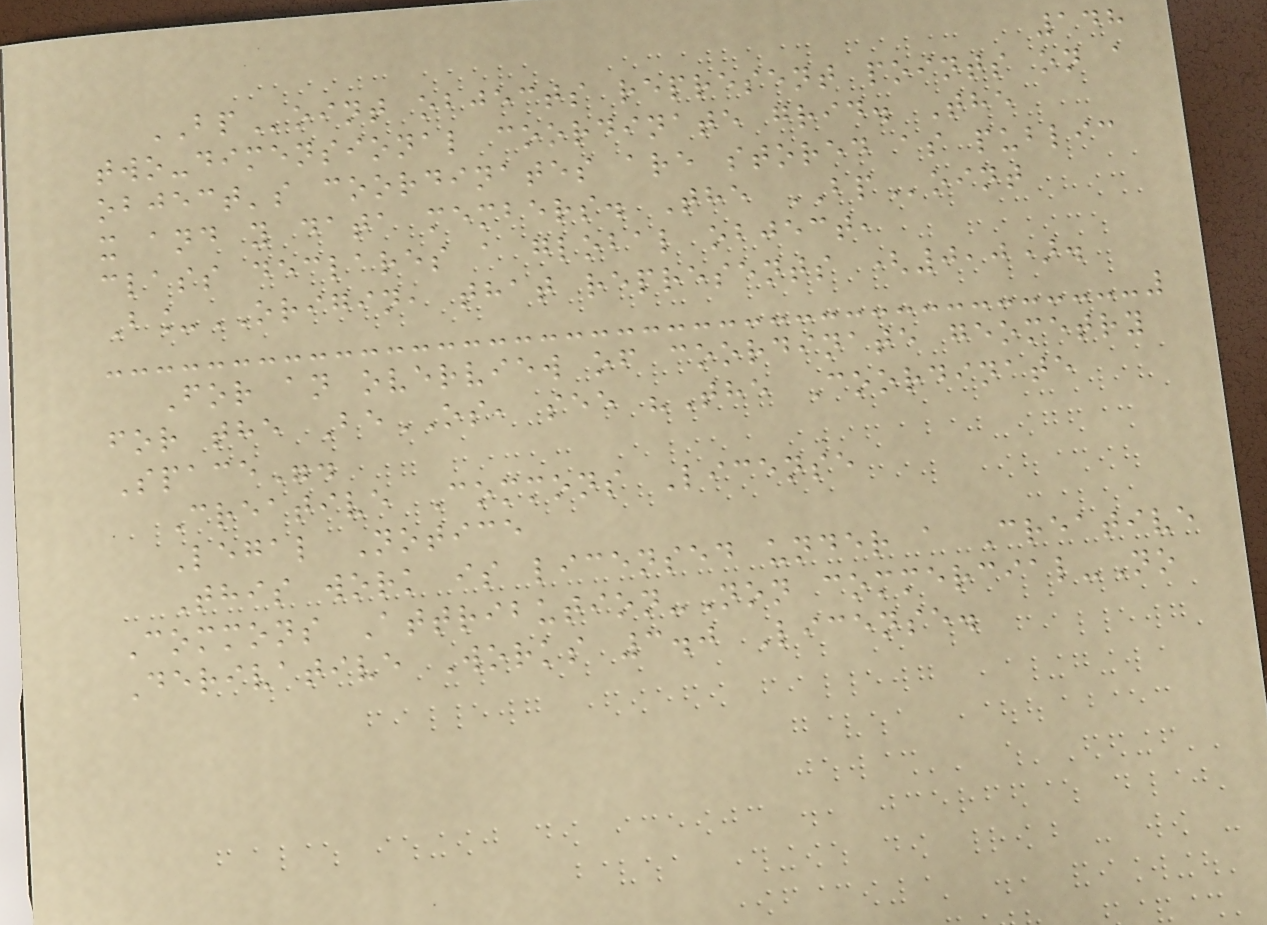148
BPoint objects represent points on a
two-dimensional coordinate grid. The
object's coordinates are stored as public
x and y data members. The BPoint
class declares a global object,
B_ORIGIN, that represents (0,0).
For an overview of coordinate geometry
for the BeOS, see "The Coordinate
Space".
Creative Commons License
Legal Notice
This work is licensed under a Creative
Commons Attribution-Non commercial-No
Derivative Works 3.0 License.
